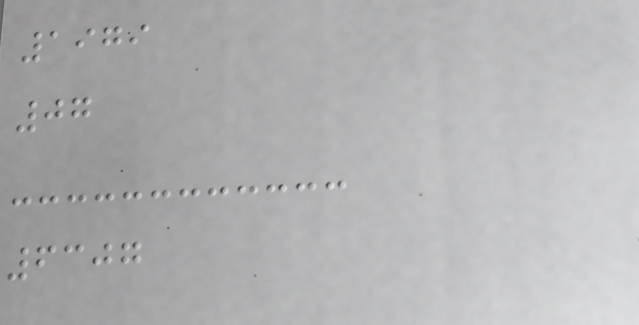1979
07
6307
